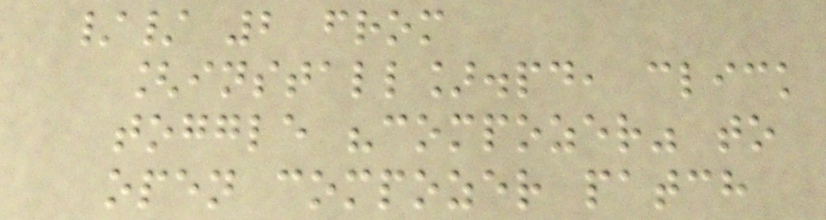// 2 from
[install].pd, click
toggle "compozer" to
open compozer patch
